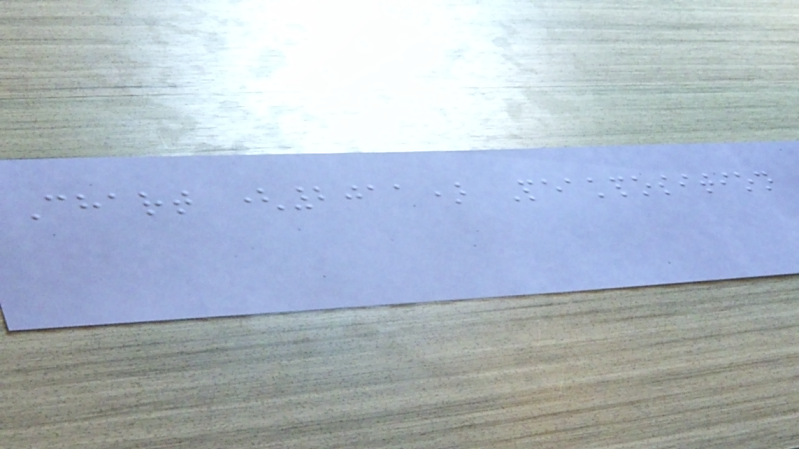Chart (2011) Peakposition
